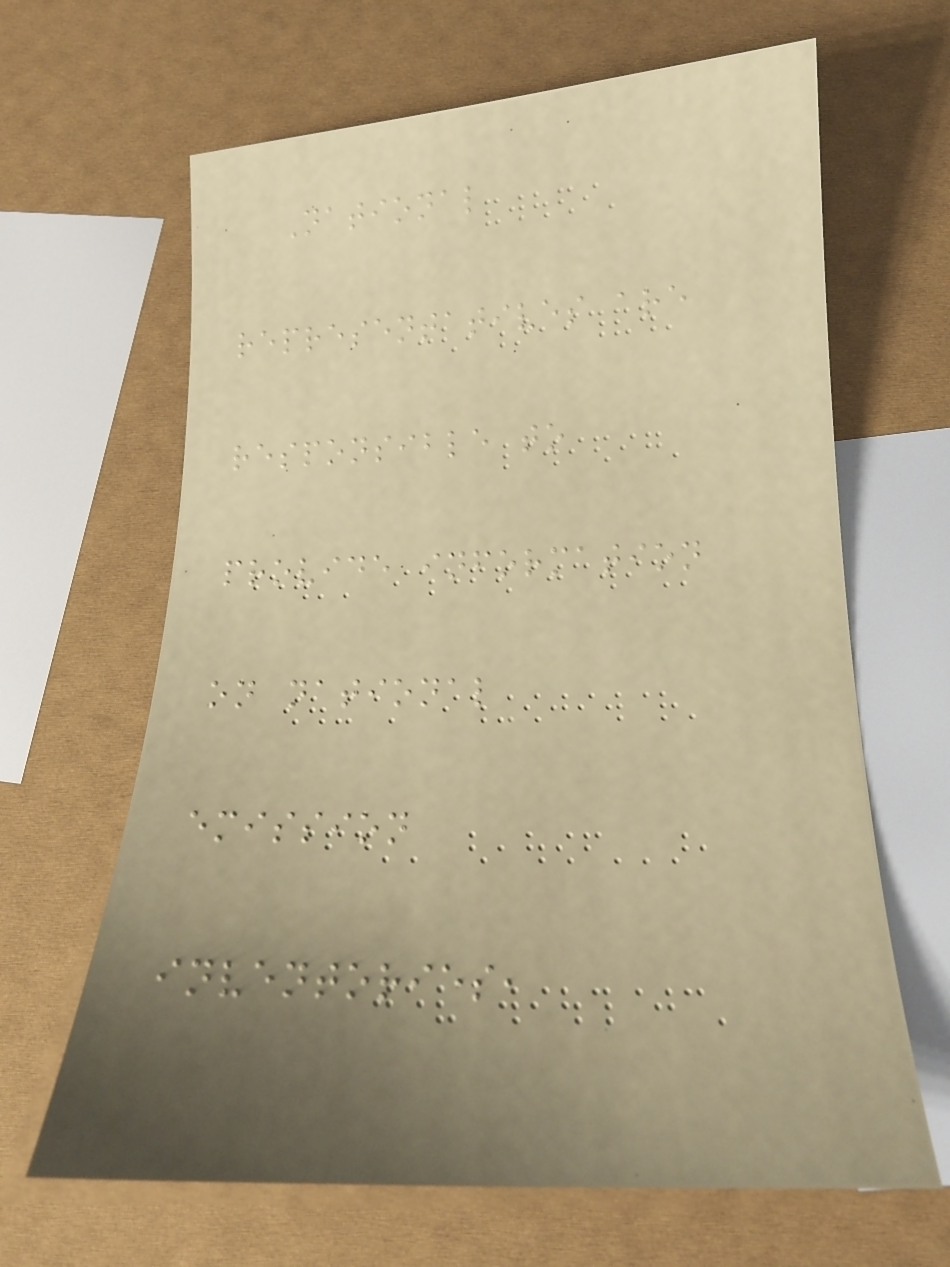National
representatives are
responsible to
provide information
on national
emission
inventories,
